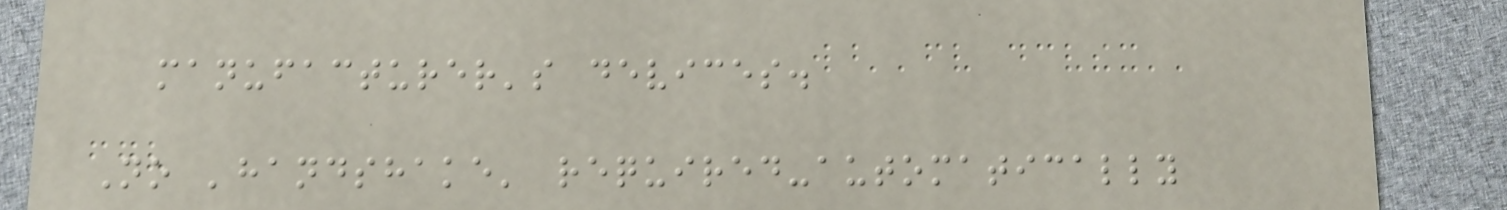manufacturer's devices.
No 'handshake' required-automatically
